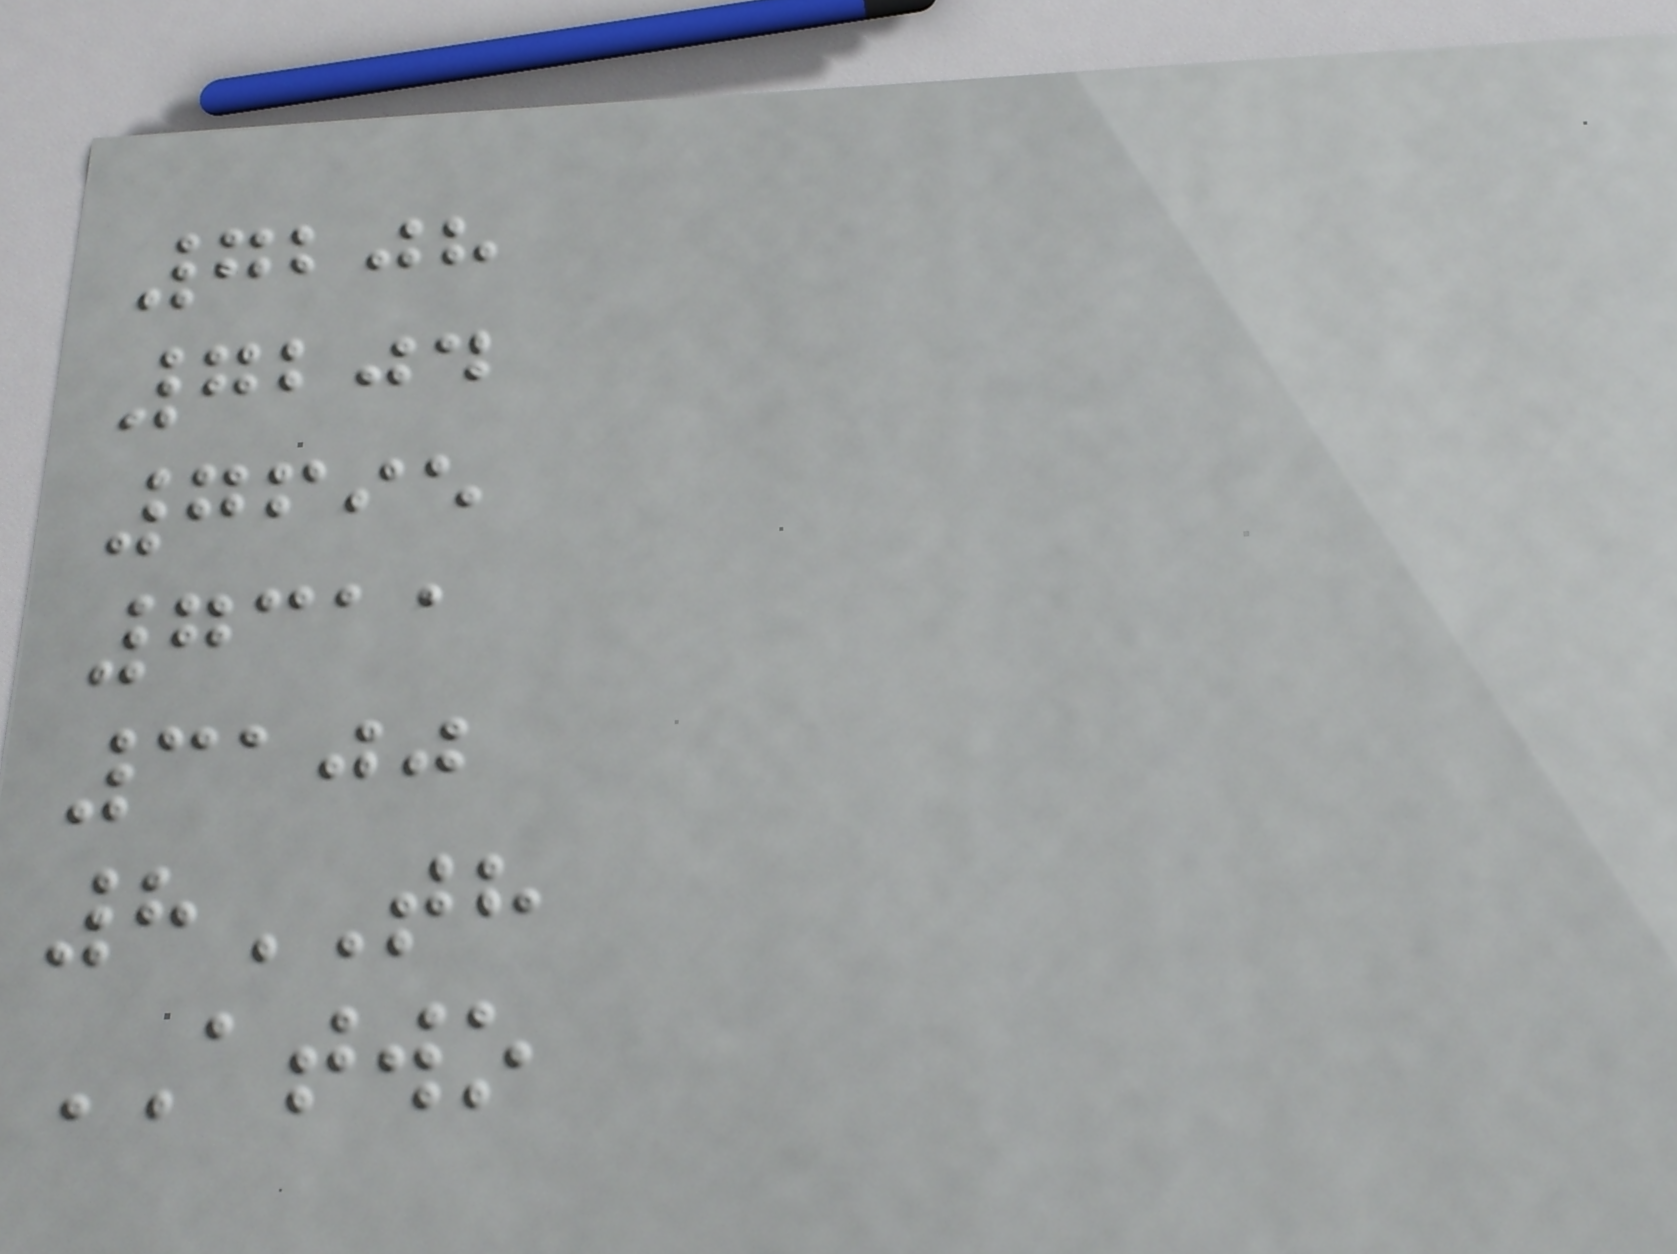7208
7204
7695
7311
3100
8TH
ATWO
